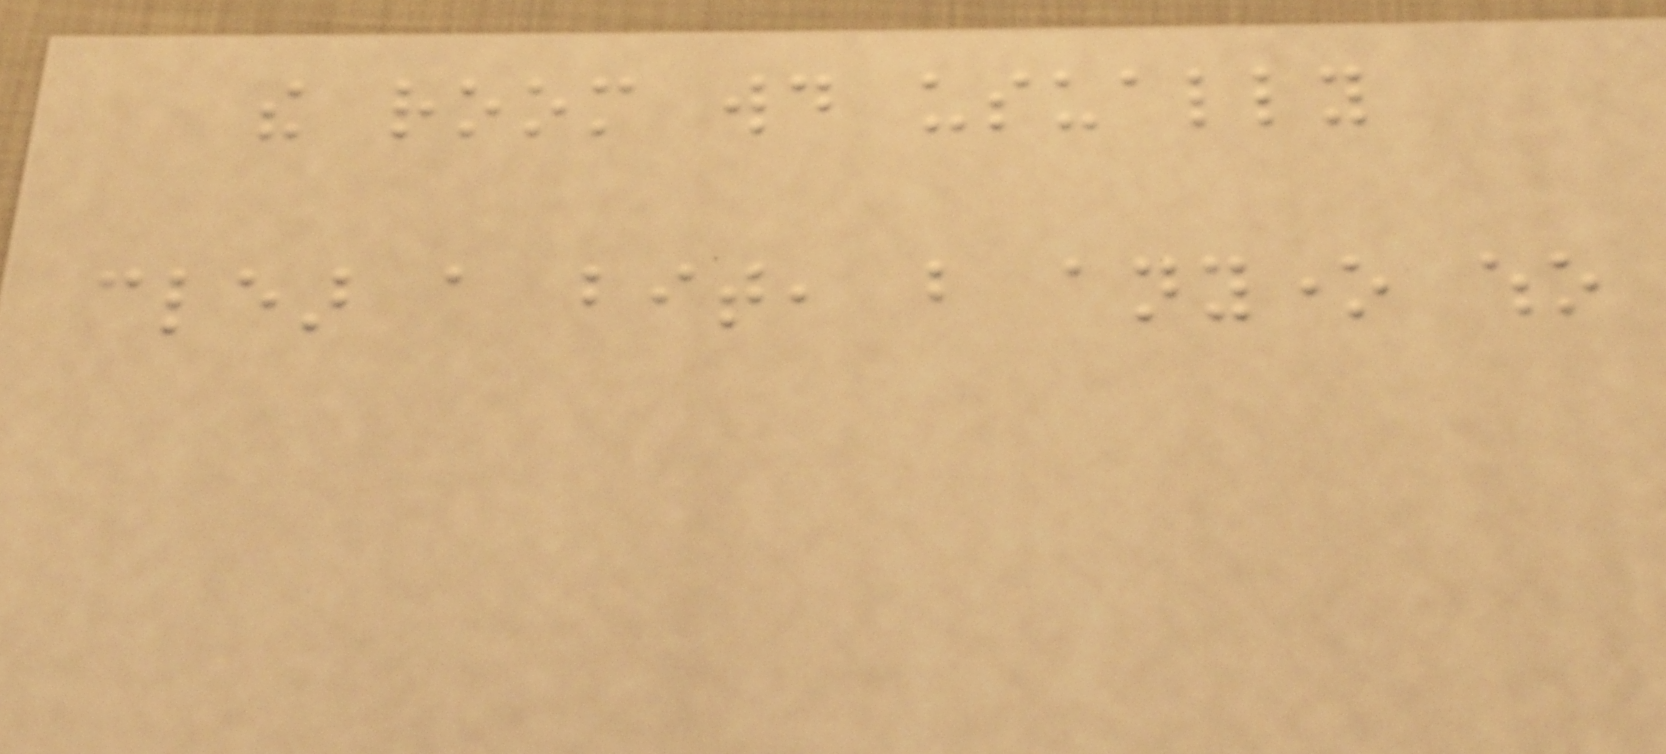the room would usually
clear a bit, but anyone who
